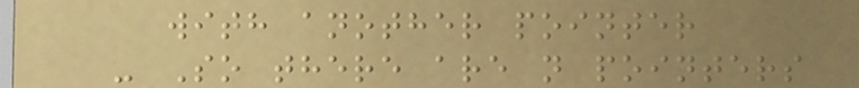with another pointer
- So there are n pointers
